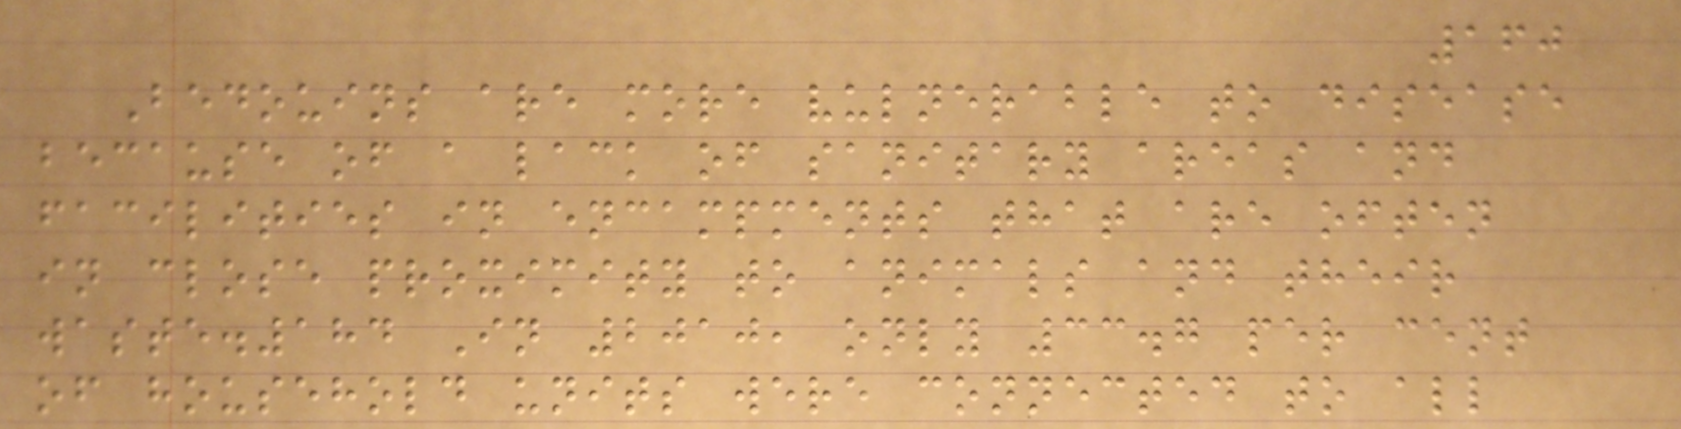160
Bedouins are more vulnerable to disease
because of a lack of sanitary areas and
facilities in encampments that are often
in close proximity to animals and their
waste.184 In 2010, only 33.7 per cent
of household units were connected to all
